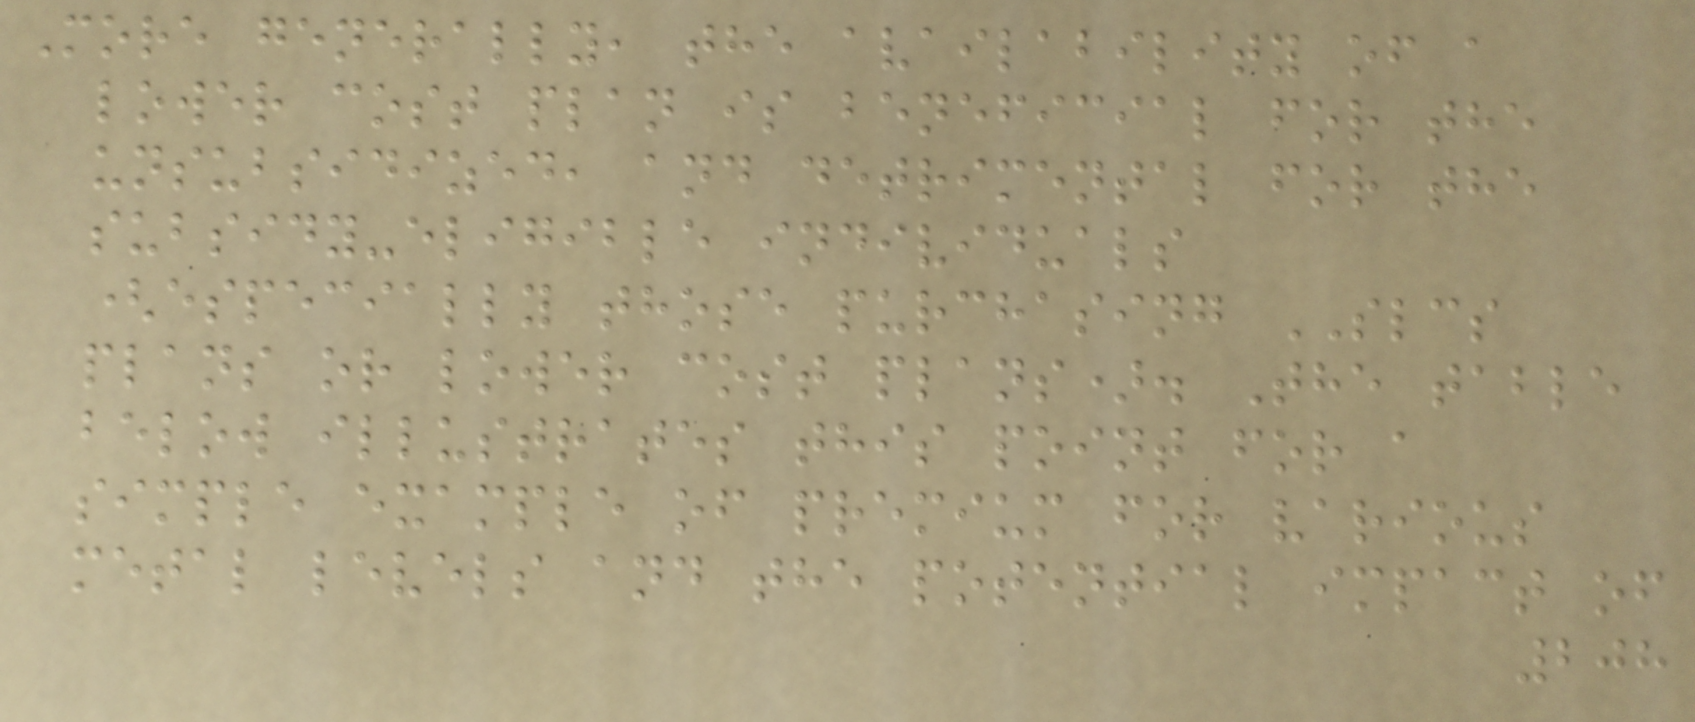More generally, the availability of a
lower cost plan is beneficial for the
unsubsidized, and detrimental for the
subsidy-eligible individuals
(especially those purchasing SLCS
plans or lower cost plans). The table
below illustrates this point for a
simple example of premium for various
metal levels and the potential impact of
208
